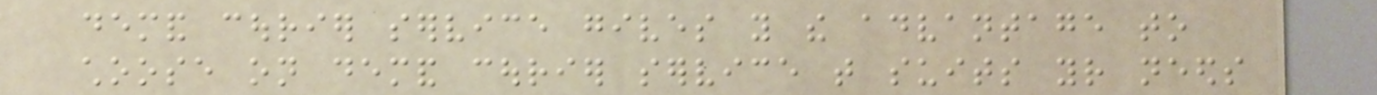demand courier service gives you the advantage to
choose on demand courier service that suits your needs
